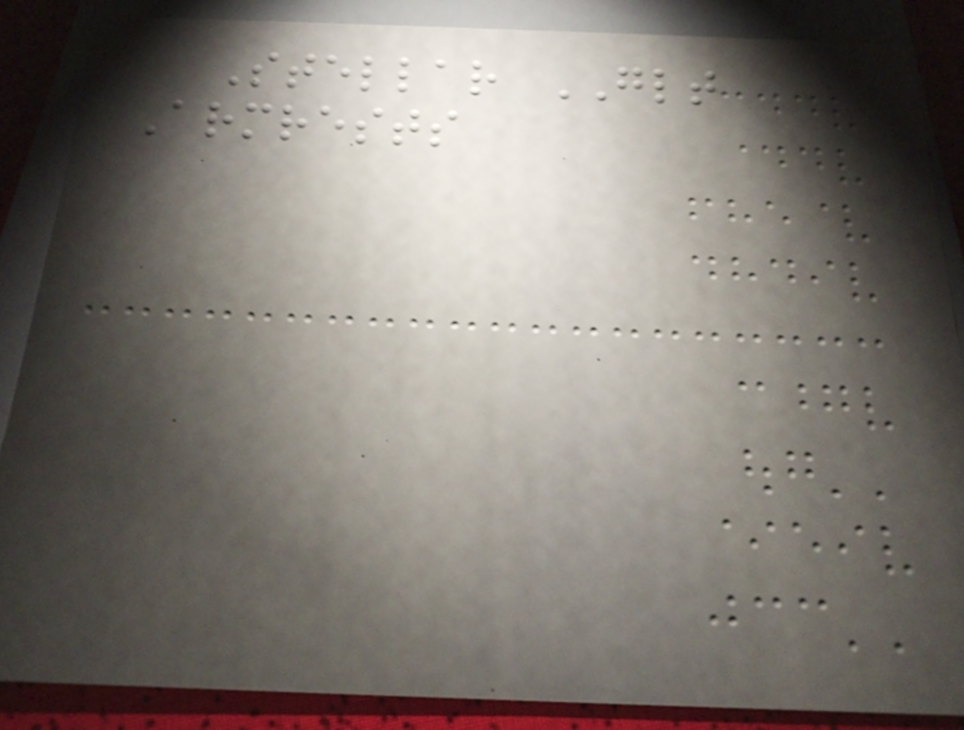Stellar GLT
Armrests
